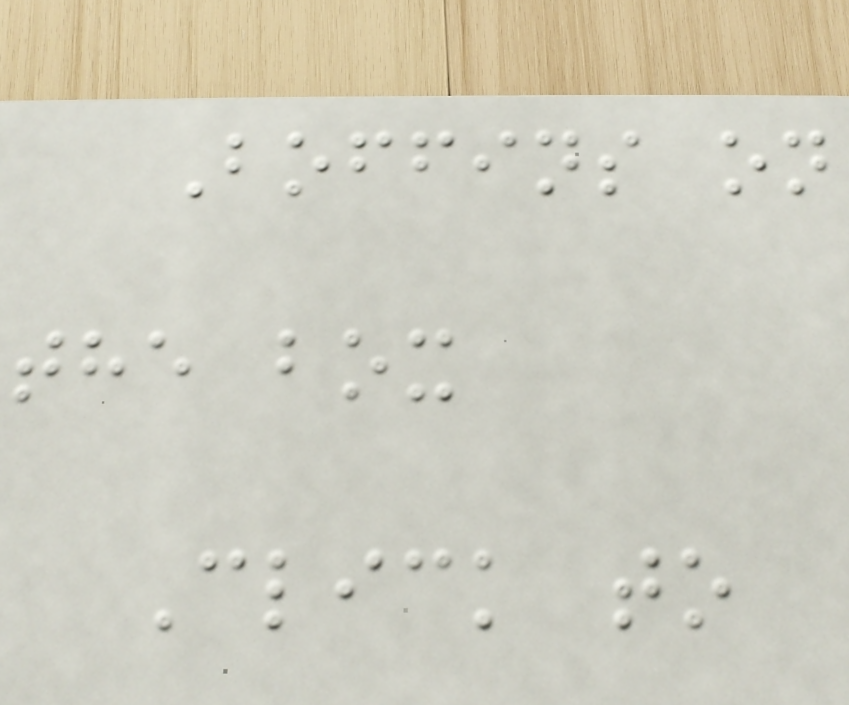Boffins on
the box
Click to
